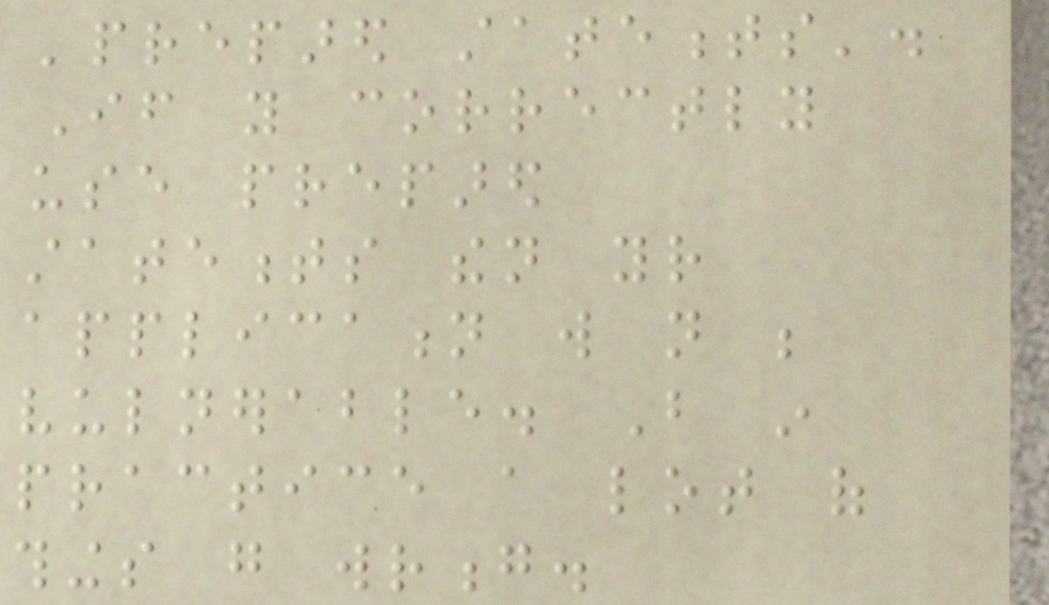'prepared statements'.
If you correctly
use prepared
statements then your
application will not be
vulnerable. But in
practice a lot of
things go wrong.
